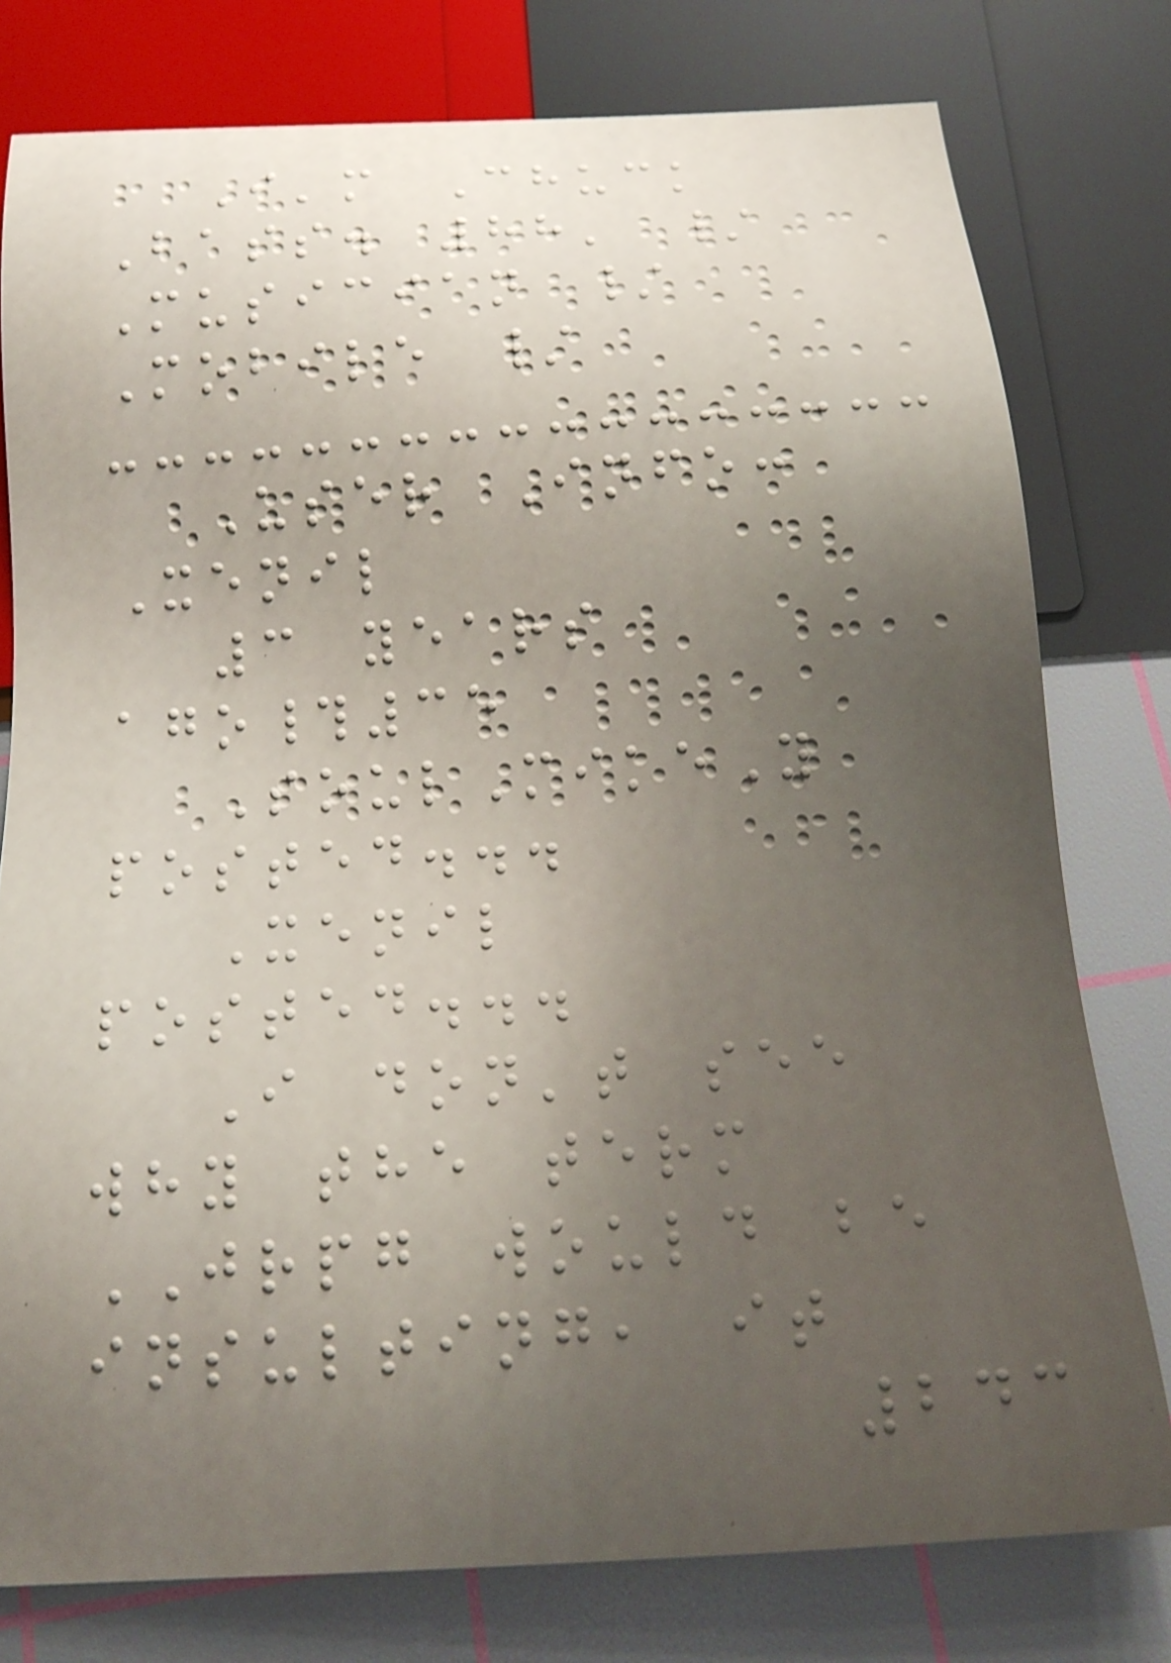I'm Chuck
Bass. 88' /
Musician /
Mobile /
User Info:
Xenil
3 years
ago#35
SoulMikeY
posted...
Xenil
posted...
I don't see
why the term
JRPG would be
insulting, it
243
